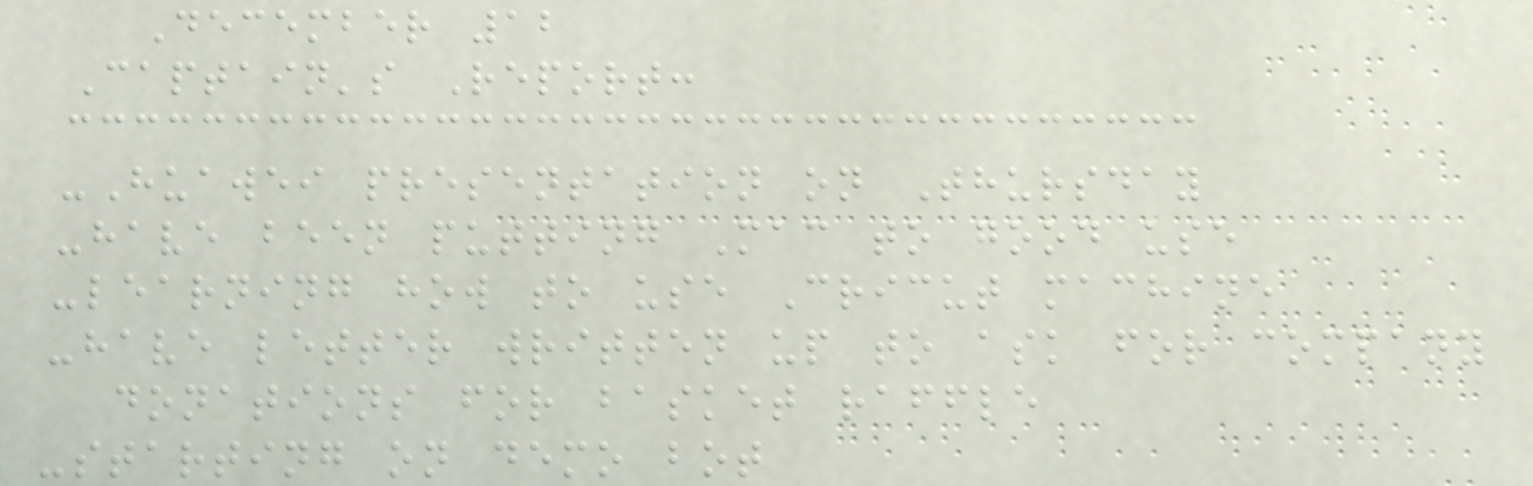December 12
Captain's Report:
-Huawei presentation on Thursday
-have been putting Mac to good use
-learning how to use Cricut machine
-have letter written up to ask for company
donations for basket raffle
-starting on demo bot
